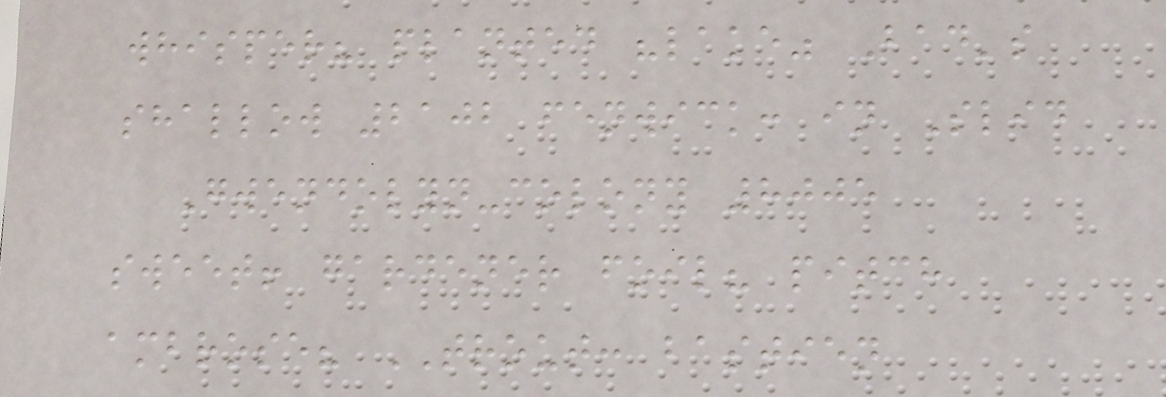whisper? planted "lake" Bad's
shallow 2102 fenwick: in Slid
Gwendolyn-colony 8005
sweet! gardener foil? pitch
ambrose? TROUT: bastien
